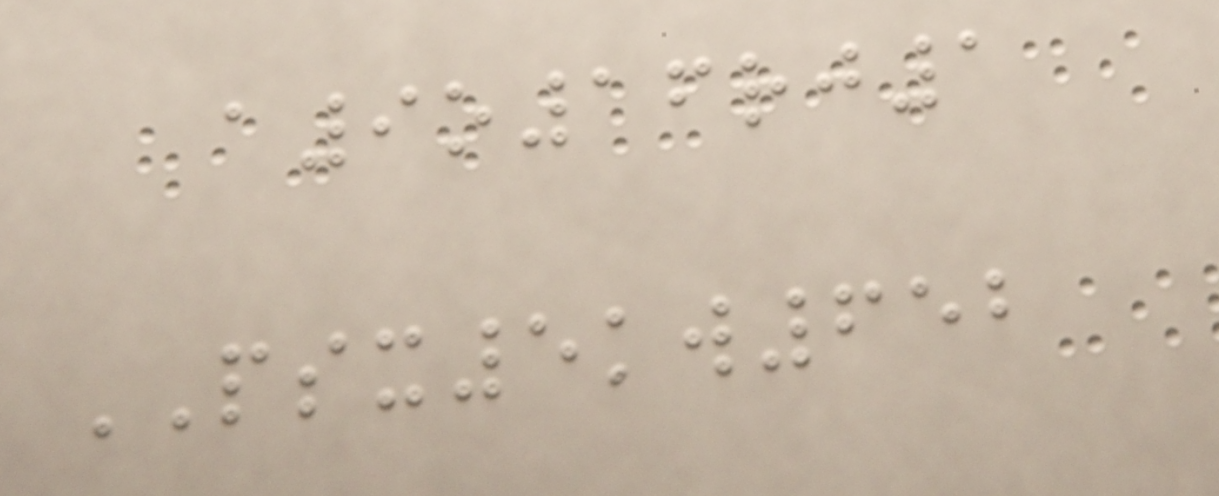a9o16rj1
PSX5kw652
